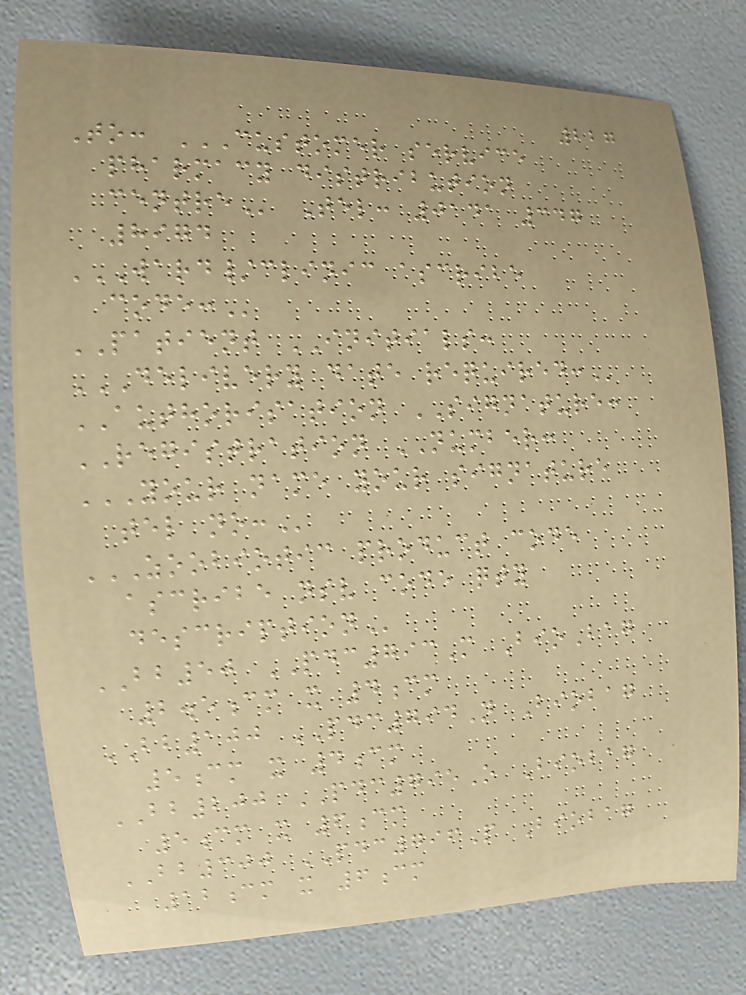227
To: CUSTOMER SERVICE
PHARMACY DISTRIBUTION
CENTRE Tel: 0141 347
8974
WARD/CLINIC ASCRIBE
CODE:
PATIENT INITIALS:
DELIVERY DATE REQUIRED:
AUTHORISATION SIGNATURE:
REGISTRATION NUMBER:
YOUR NAME YOUR SIGNATURE
TEL NO:
ZOOBIOTIC PRODUCT CODE
ASCRIBE NSV CODE QTY
DESCRIPTION
BB50 PDC793M BioBag
2.5cm x 4cm
BB100 PDC794N Biobag
5cm x 4cm
BB200 PDC795O Biobag
5cm x 6cm
BB300 PDC796P Biobag
12cm x 6cm
